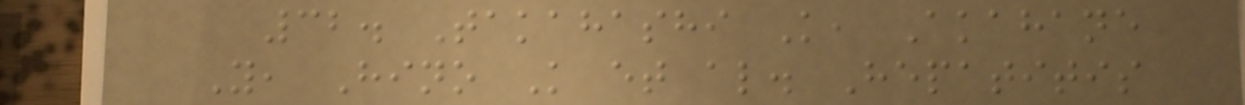32. Takahashi K, Akahane
Y, Hino K et al. Hepatitis
